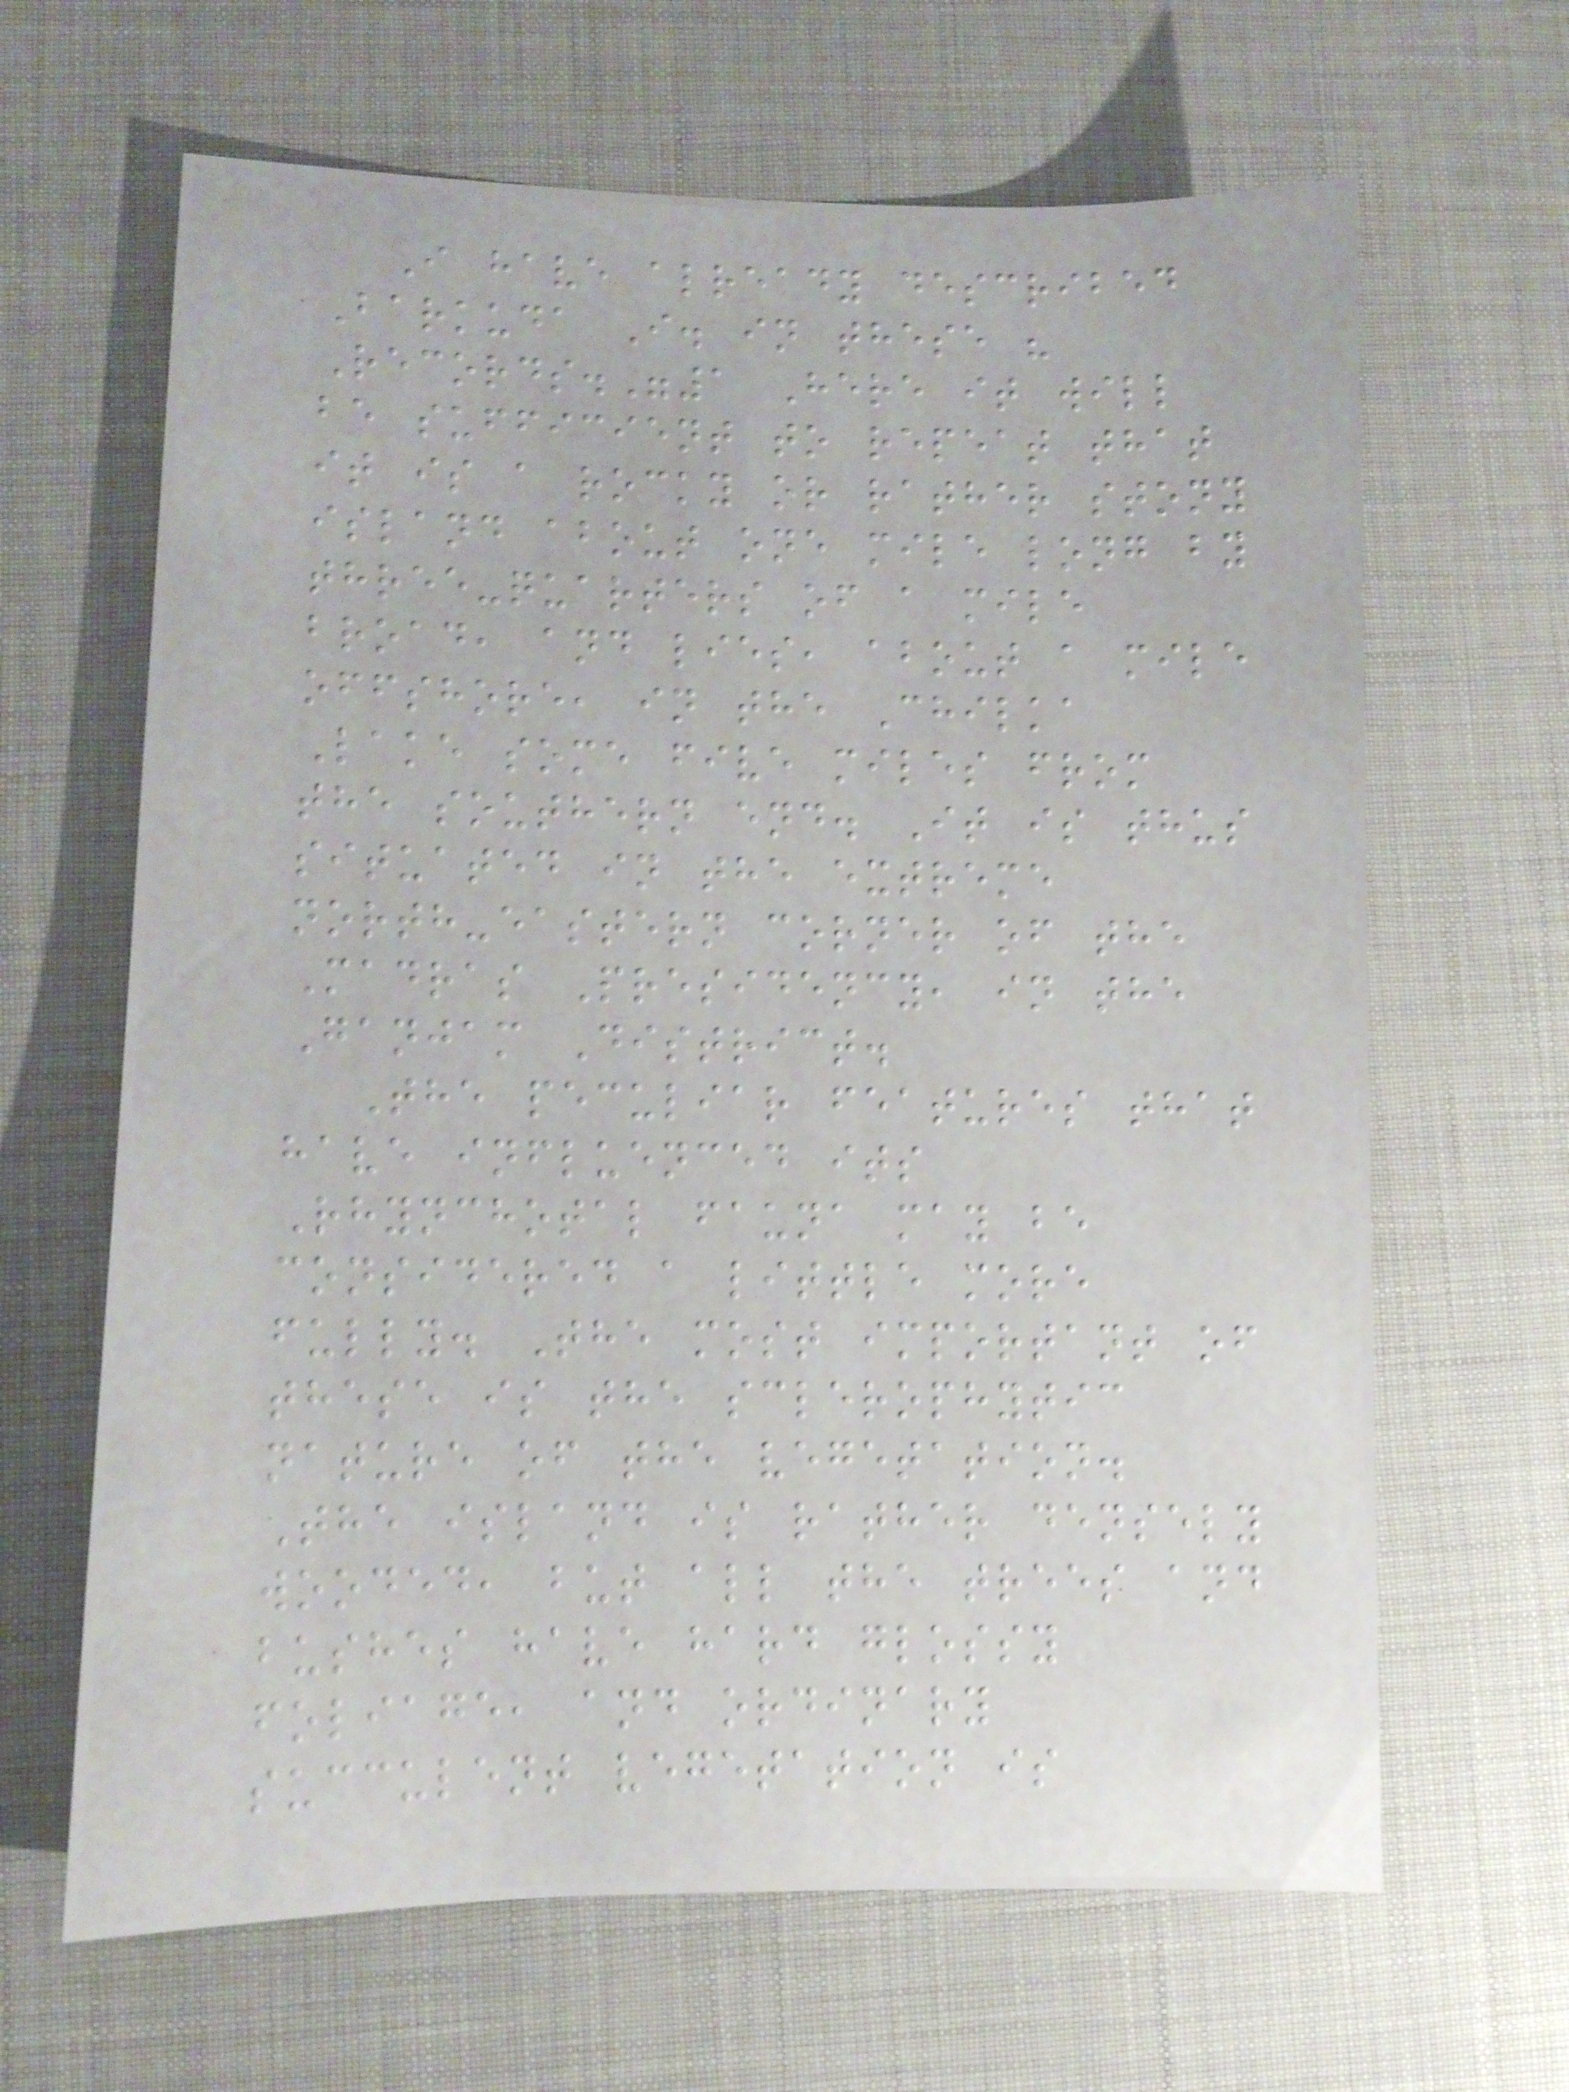I have already described
Barkuda I. in these "
Records."1 Here it will
be sufficient to repeat that
it is a rocky or rather stony
island about one mile long by
three-quarters of a mile
broad, and lies, about a mile
offshore, in the Chilka
Lake some five miles from
the southern end. It is thus
situated in the extreme
north-eastern corner of the
Madras Presidency, in the
Ganjam District.
The peculiar features that
have influenced its
Rhynchotal fauna may be
considered a little more
fully. The most important of
these is the sclerophytic
nature of the vegetation.
The island is rather densely
wooded, but all the trees and
bushes have hard glossy
foliage, and ordinary
succulent vegetation is
